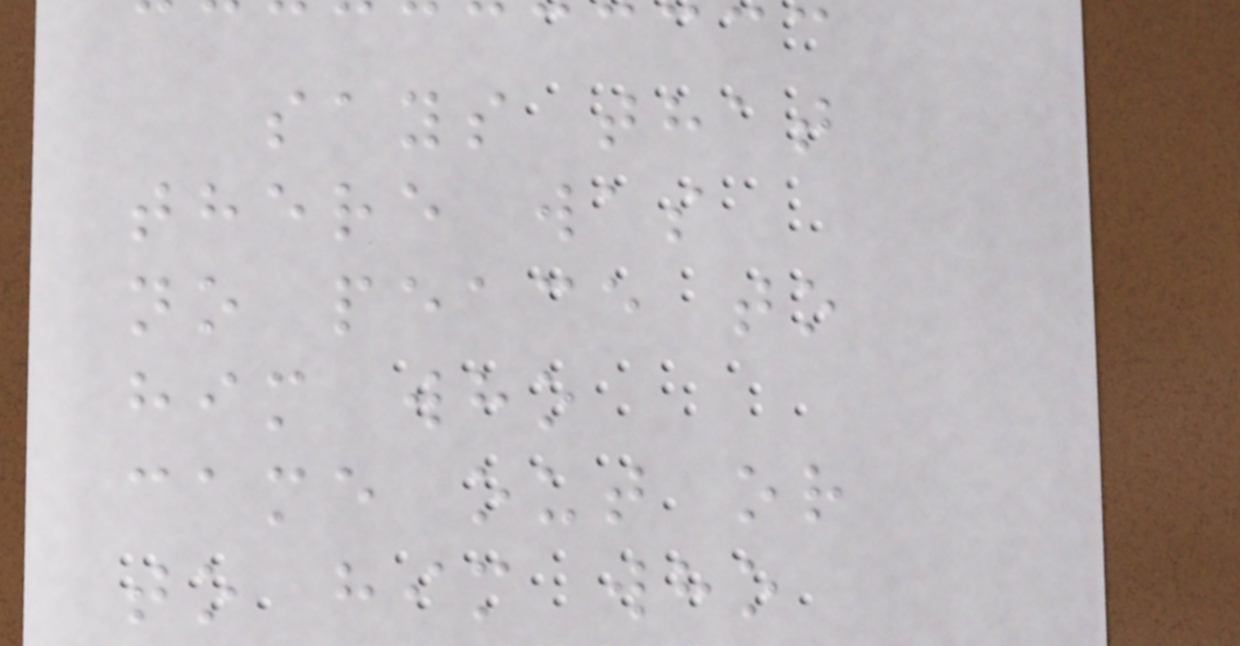says that
there was
no peace to
him who
came out or
to him who
